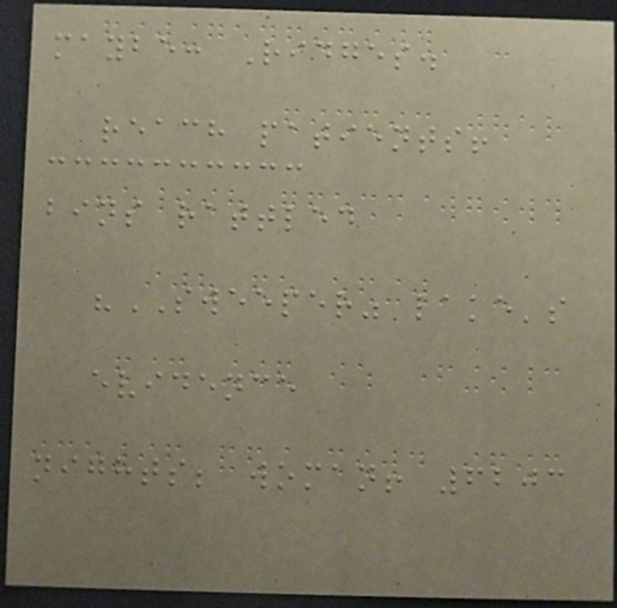maybe: Ridges.
reach patients!
bins rattled
"SWEEPER" lake's
evidence
nights; woman! 6203
